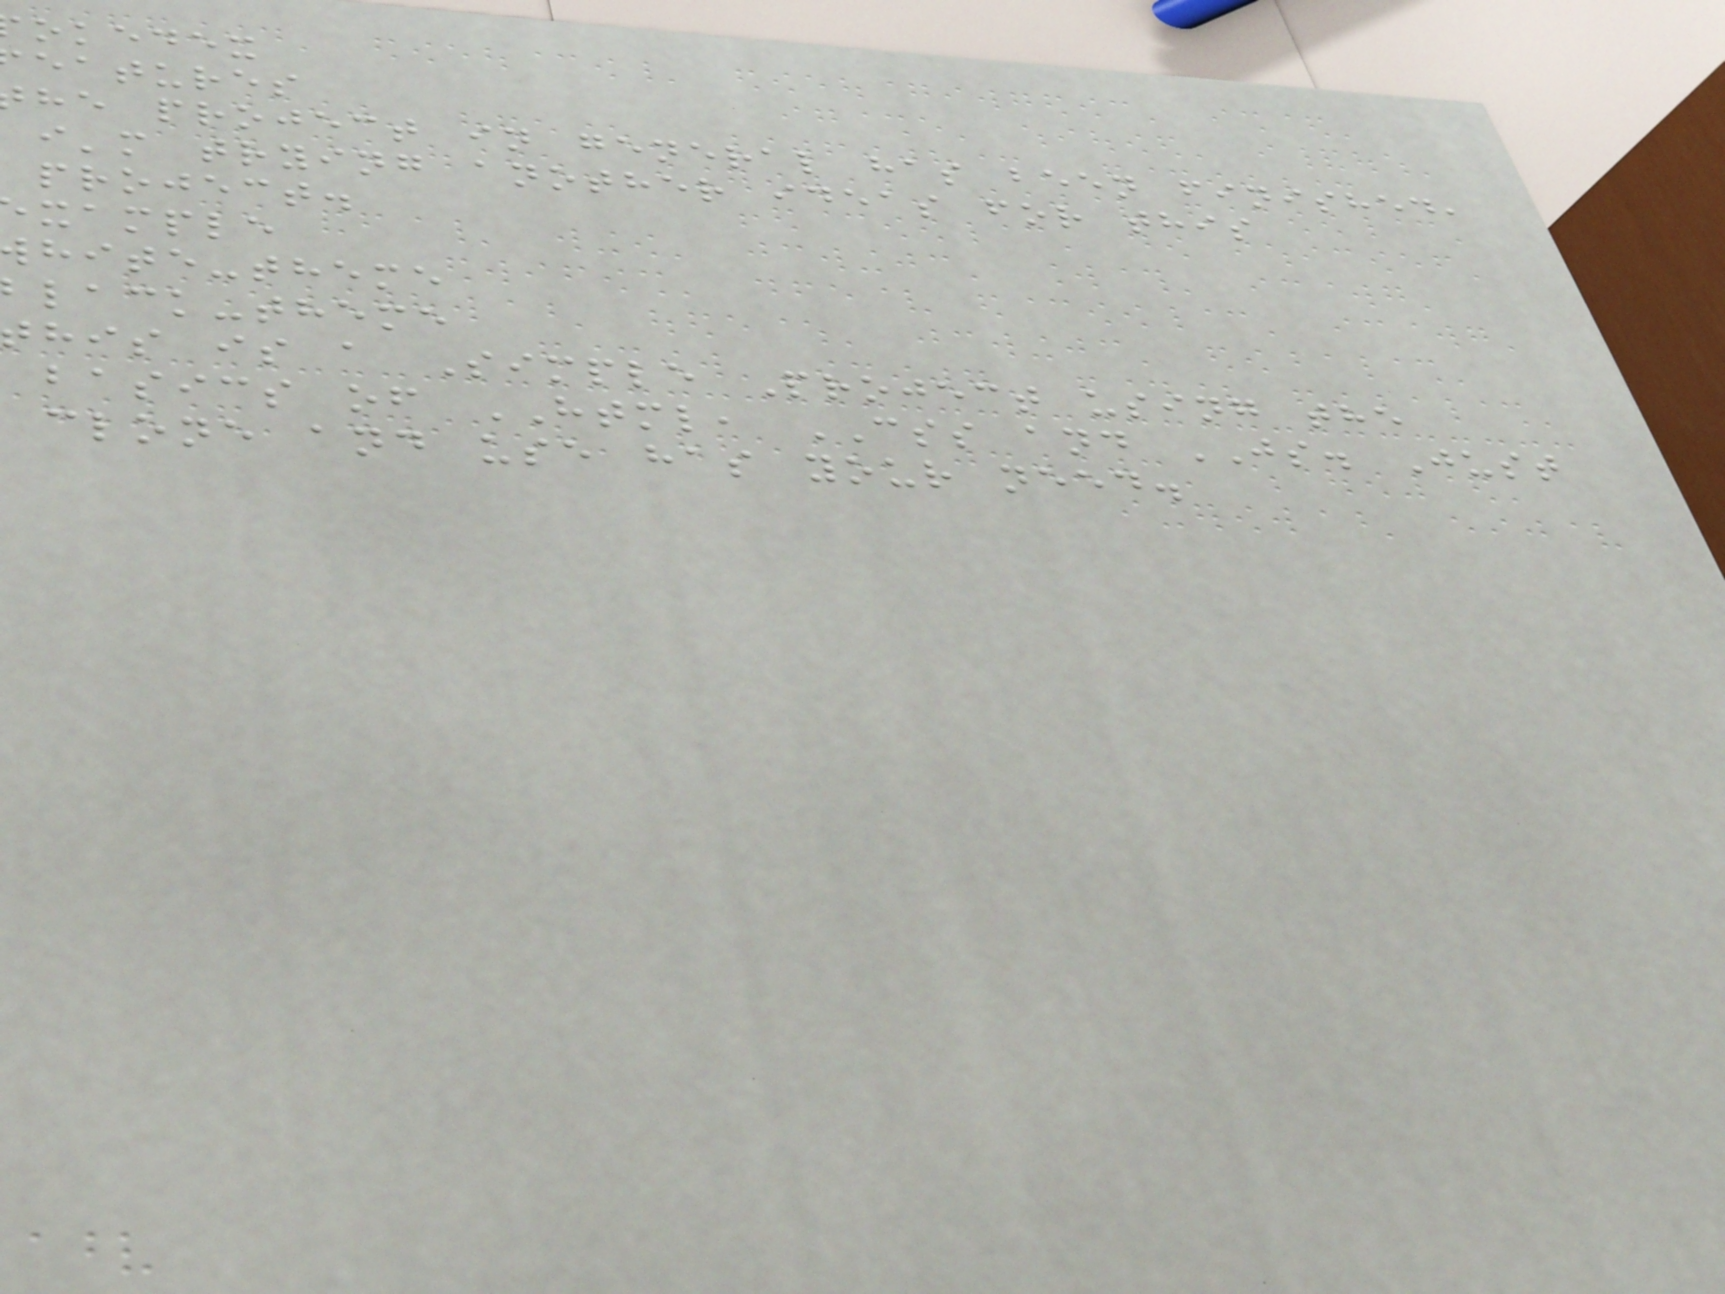okedex
eatures
he project in general has been finished,
i'm trying another ideas for this
project.
xample
hite-theme
lack-theme
his is a Simple Project using the
basics of HTML, CSS and JS. Just
clone and use has your need.
